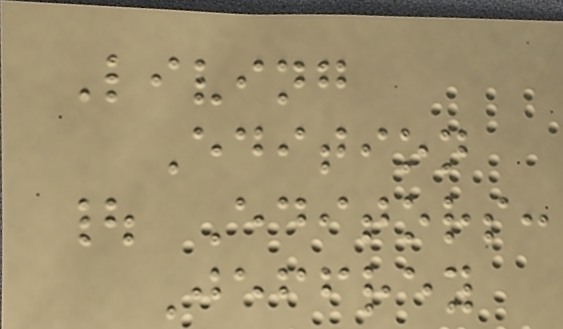Living
Edition
| Editors:
Jeffrey
